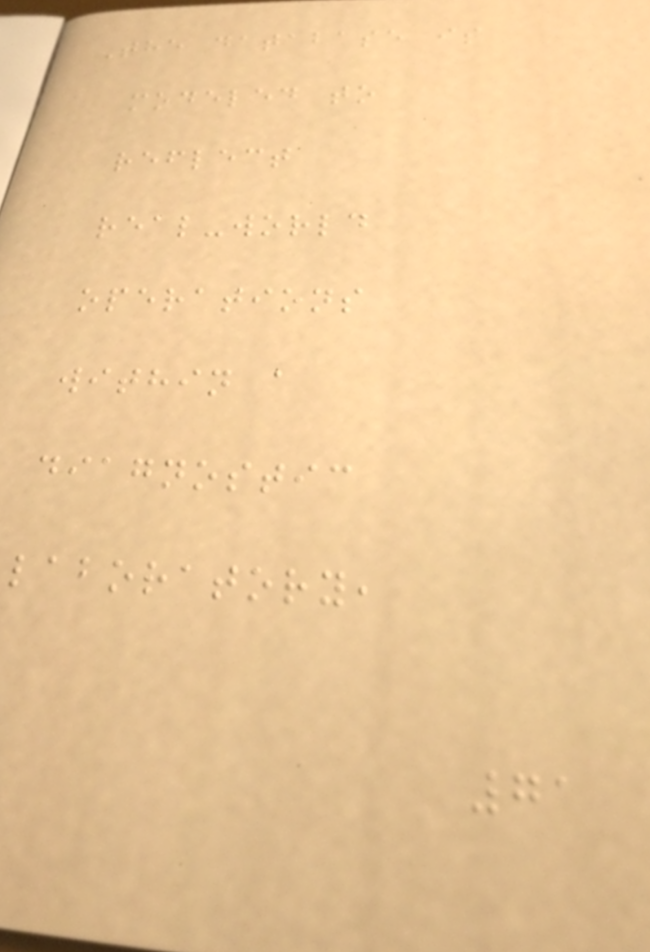The database is
modeled to
reflect
real-world
operations
within a
diagnostic
laboratory,
71
